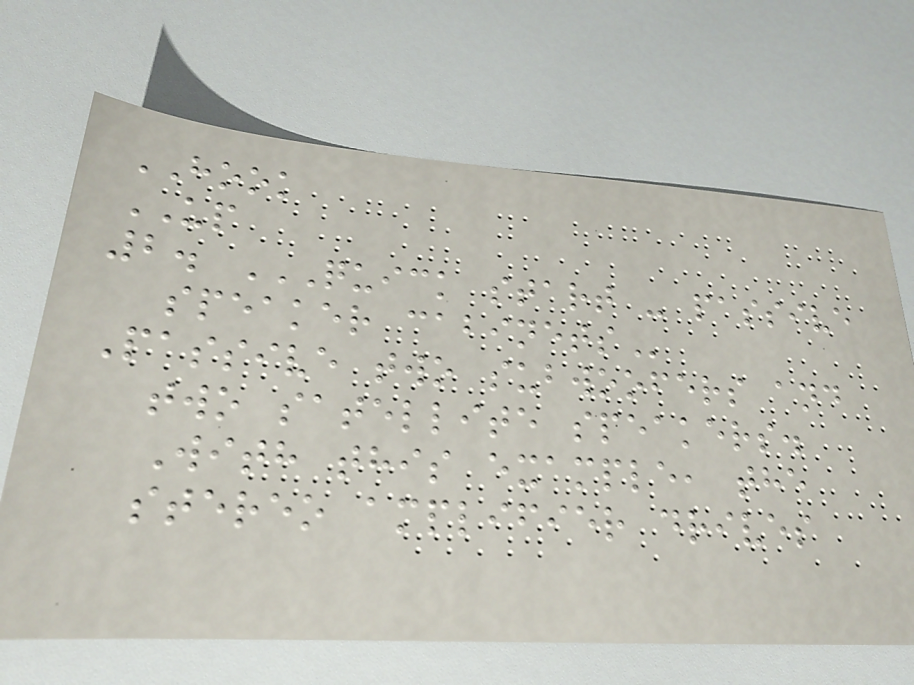HOOK
UP
2. QUICK START - PASSIVE
SPEAKER CABINETS
Passive two subwoofers and
two satellite speakers.
With this example, the
stereo amplifier drives
